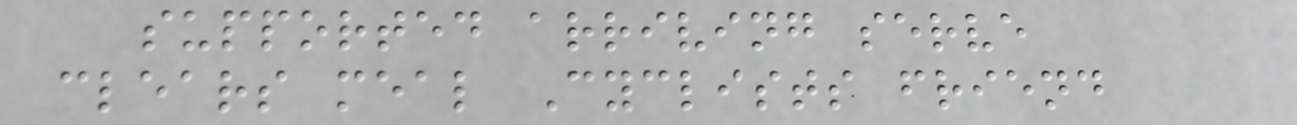supported arriving serve
clears meal Cyclists friend
